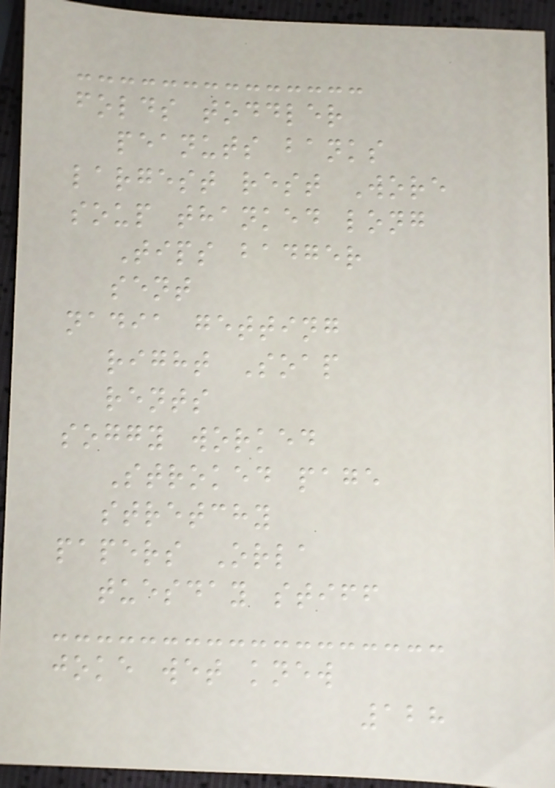folds toddler
peanuts banks
largest rest Wore
soup thanked long
Tips badger
sent
nadia getting
right Soap
rents
soggy worked
Stroked page
stretchy
papers Orla
tuesday stiff
joke wet knew
128
